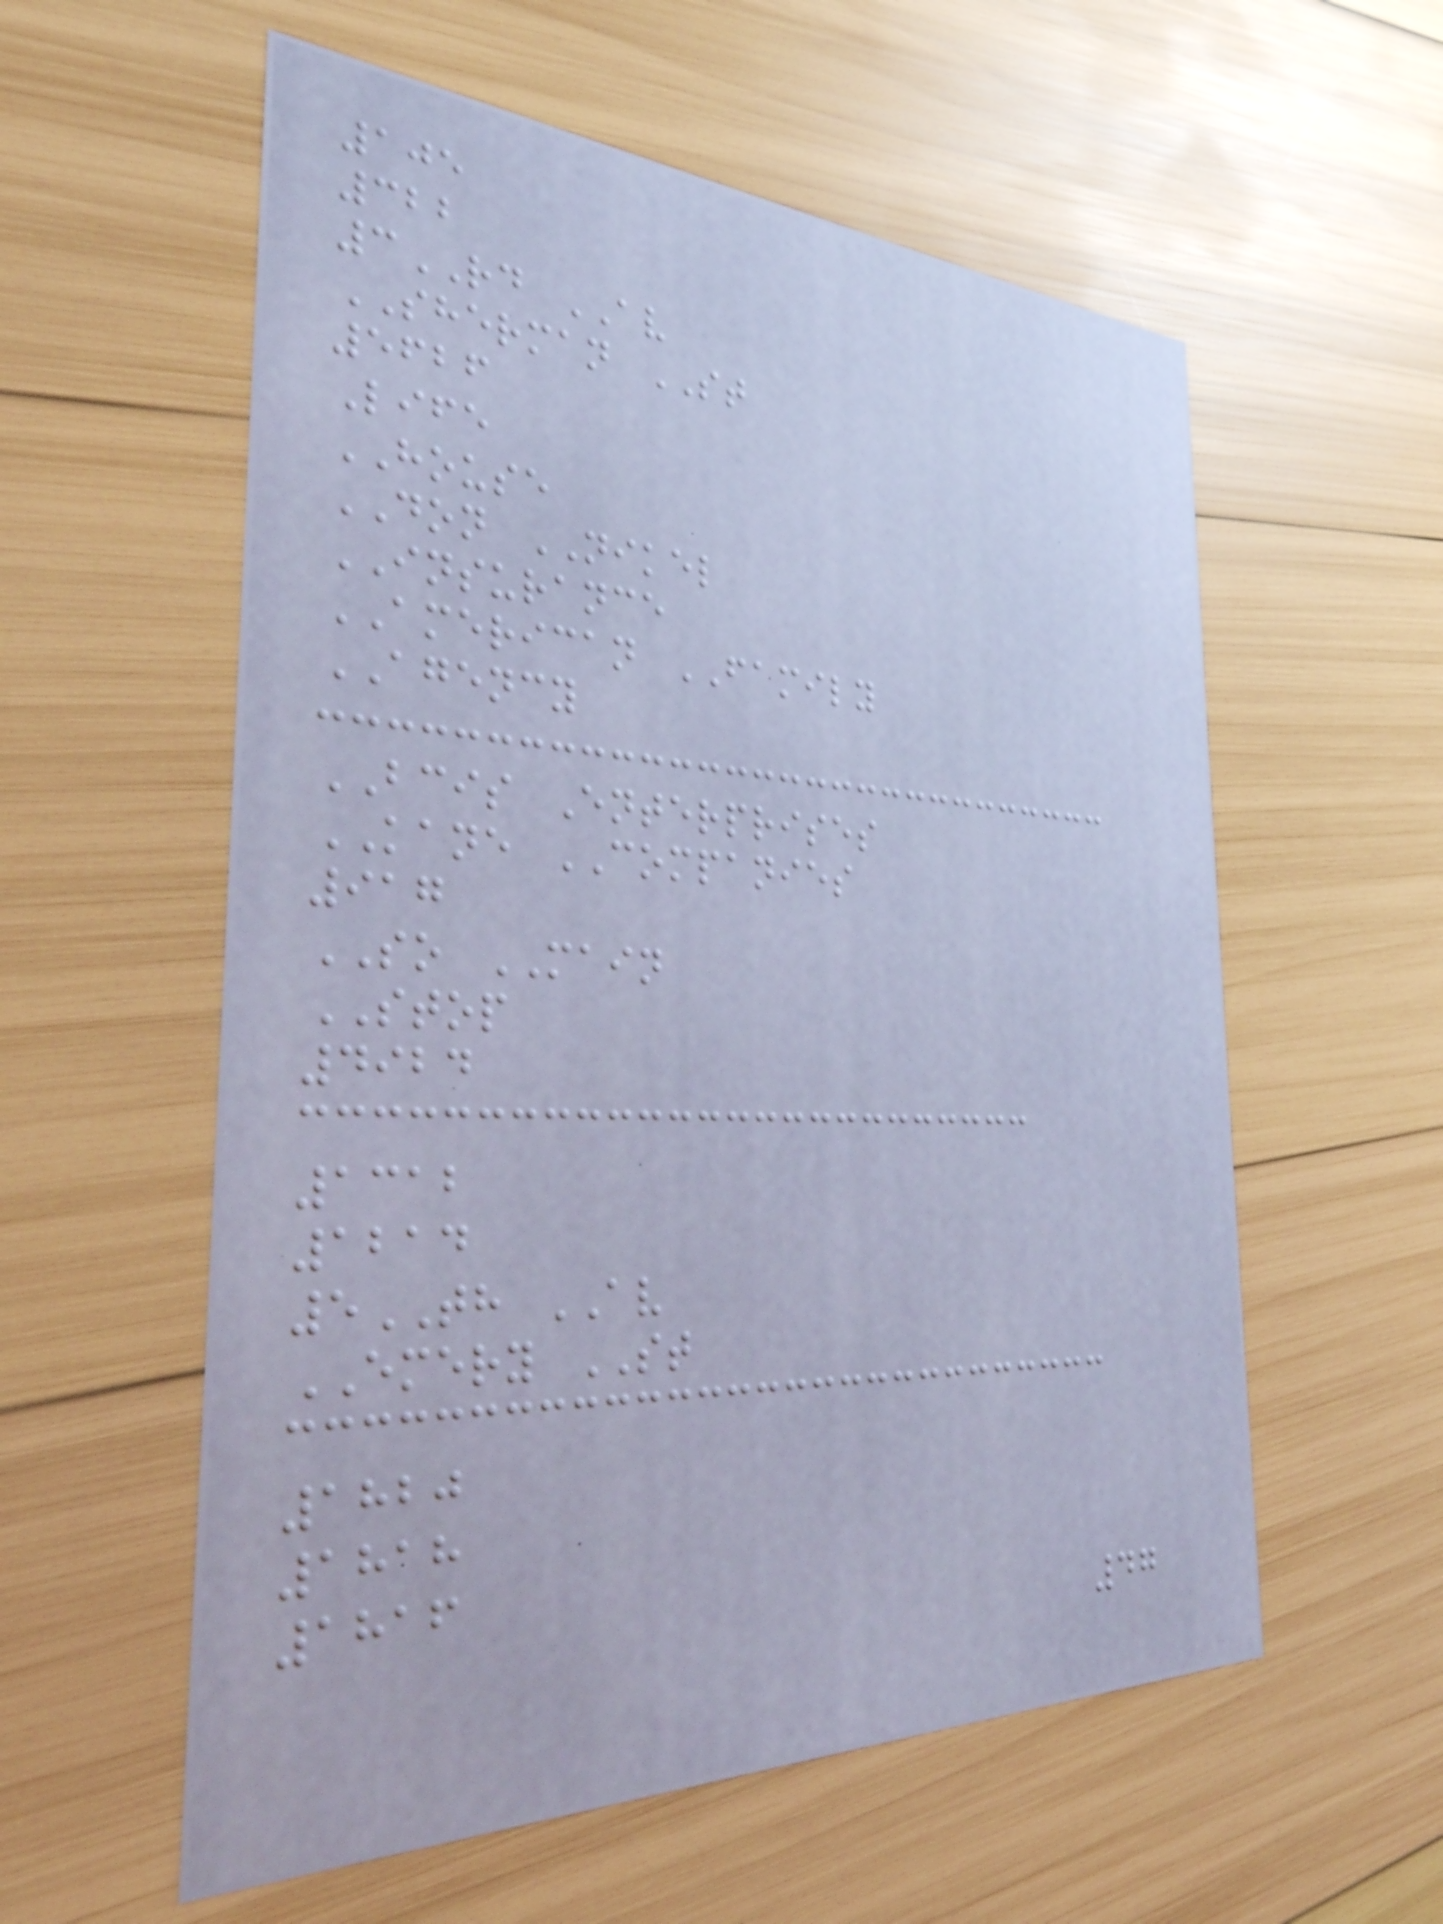105
322
3RD AV
SHERMAN ST
5626
Life
HOUSE
DON NIKEL
INSURANCE
AMERICAN FAMILY
AGENCY
BCIS Enterprises
KANE COMPANIES
917
SO MAIN
STOP
4924
1312
1214
5TH AV
EMERY ST
1820
1818
1816
47
